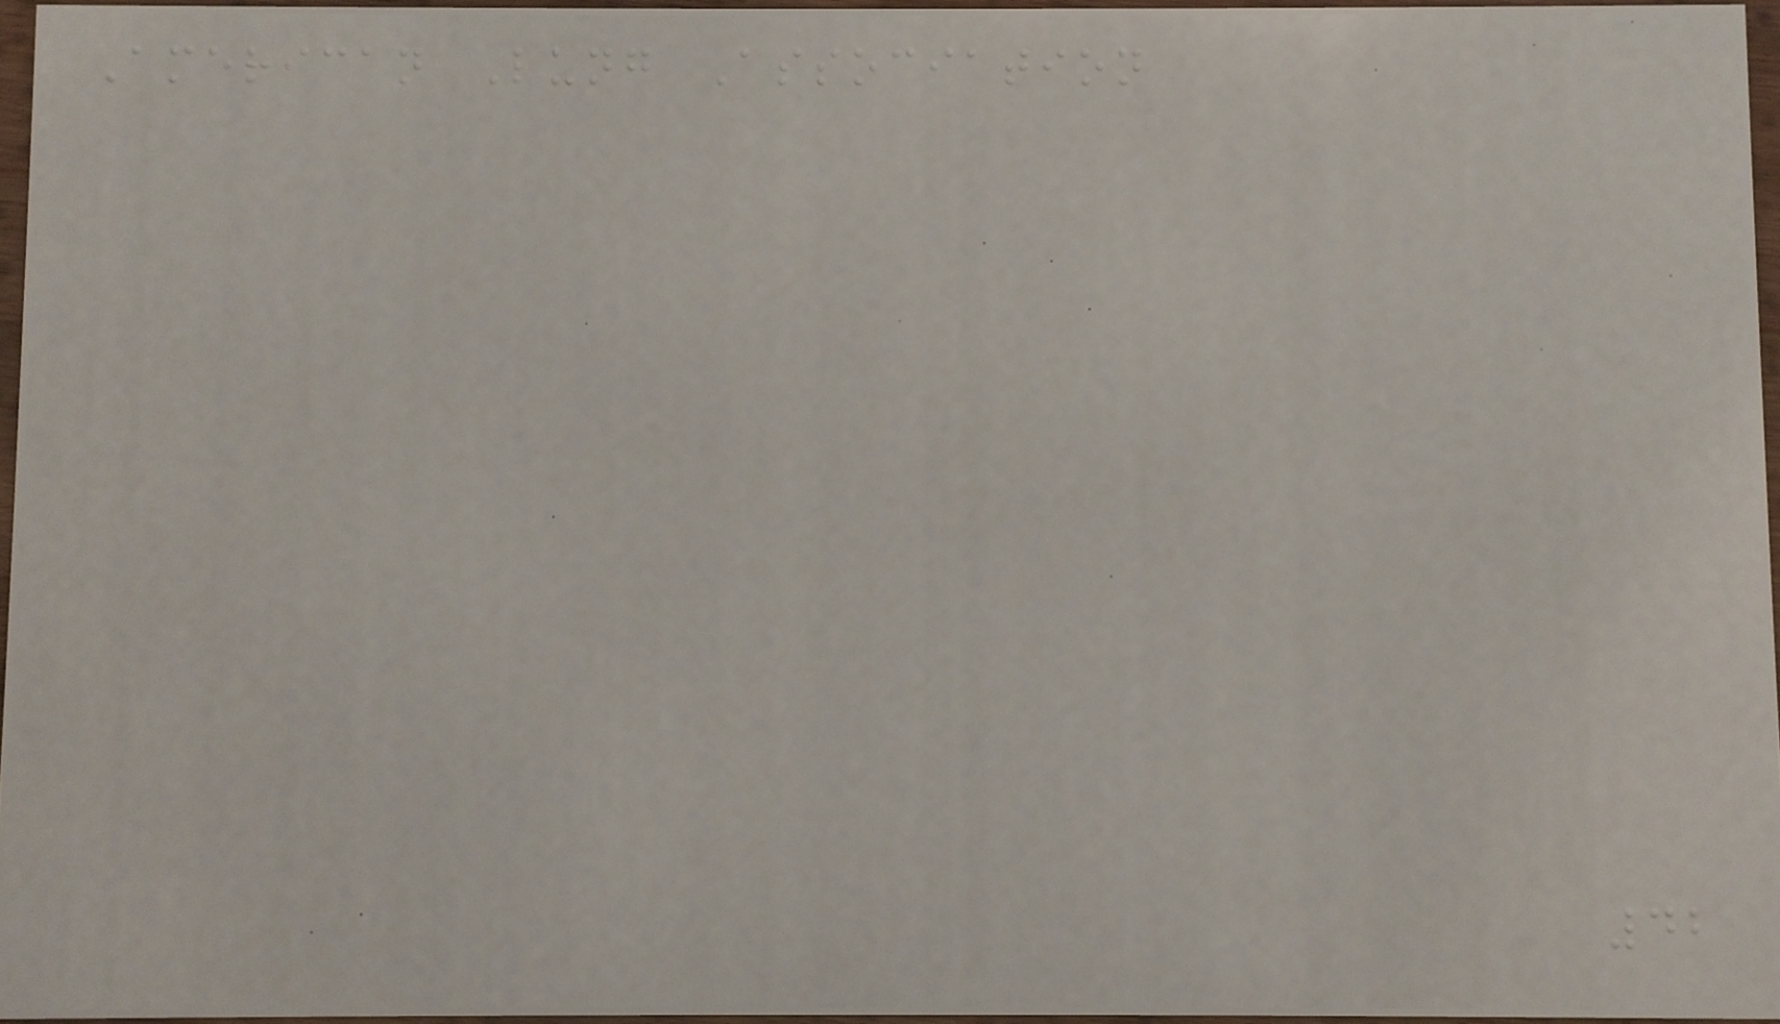American Lung Association
42
